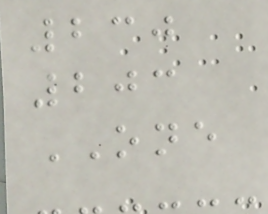230
203
ONE
